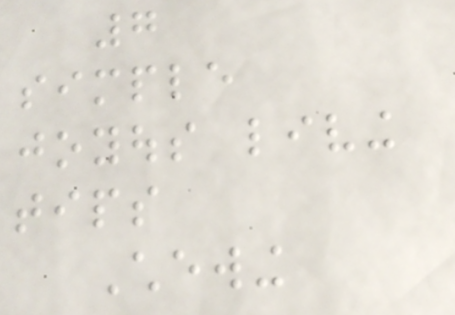7
simple
joyous living
tips
Chewing
